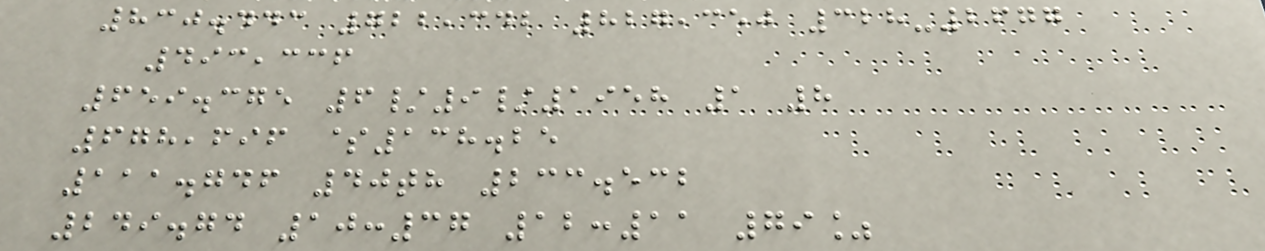830.443 722,342 827,350 328-2677
493,336
659.375 6/9/1958 1 8
678,696 $138.25
111.746 40th 233.532
249.74 10:37 12:11 79%
